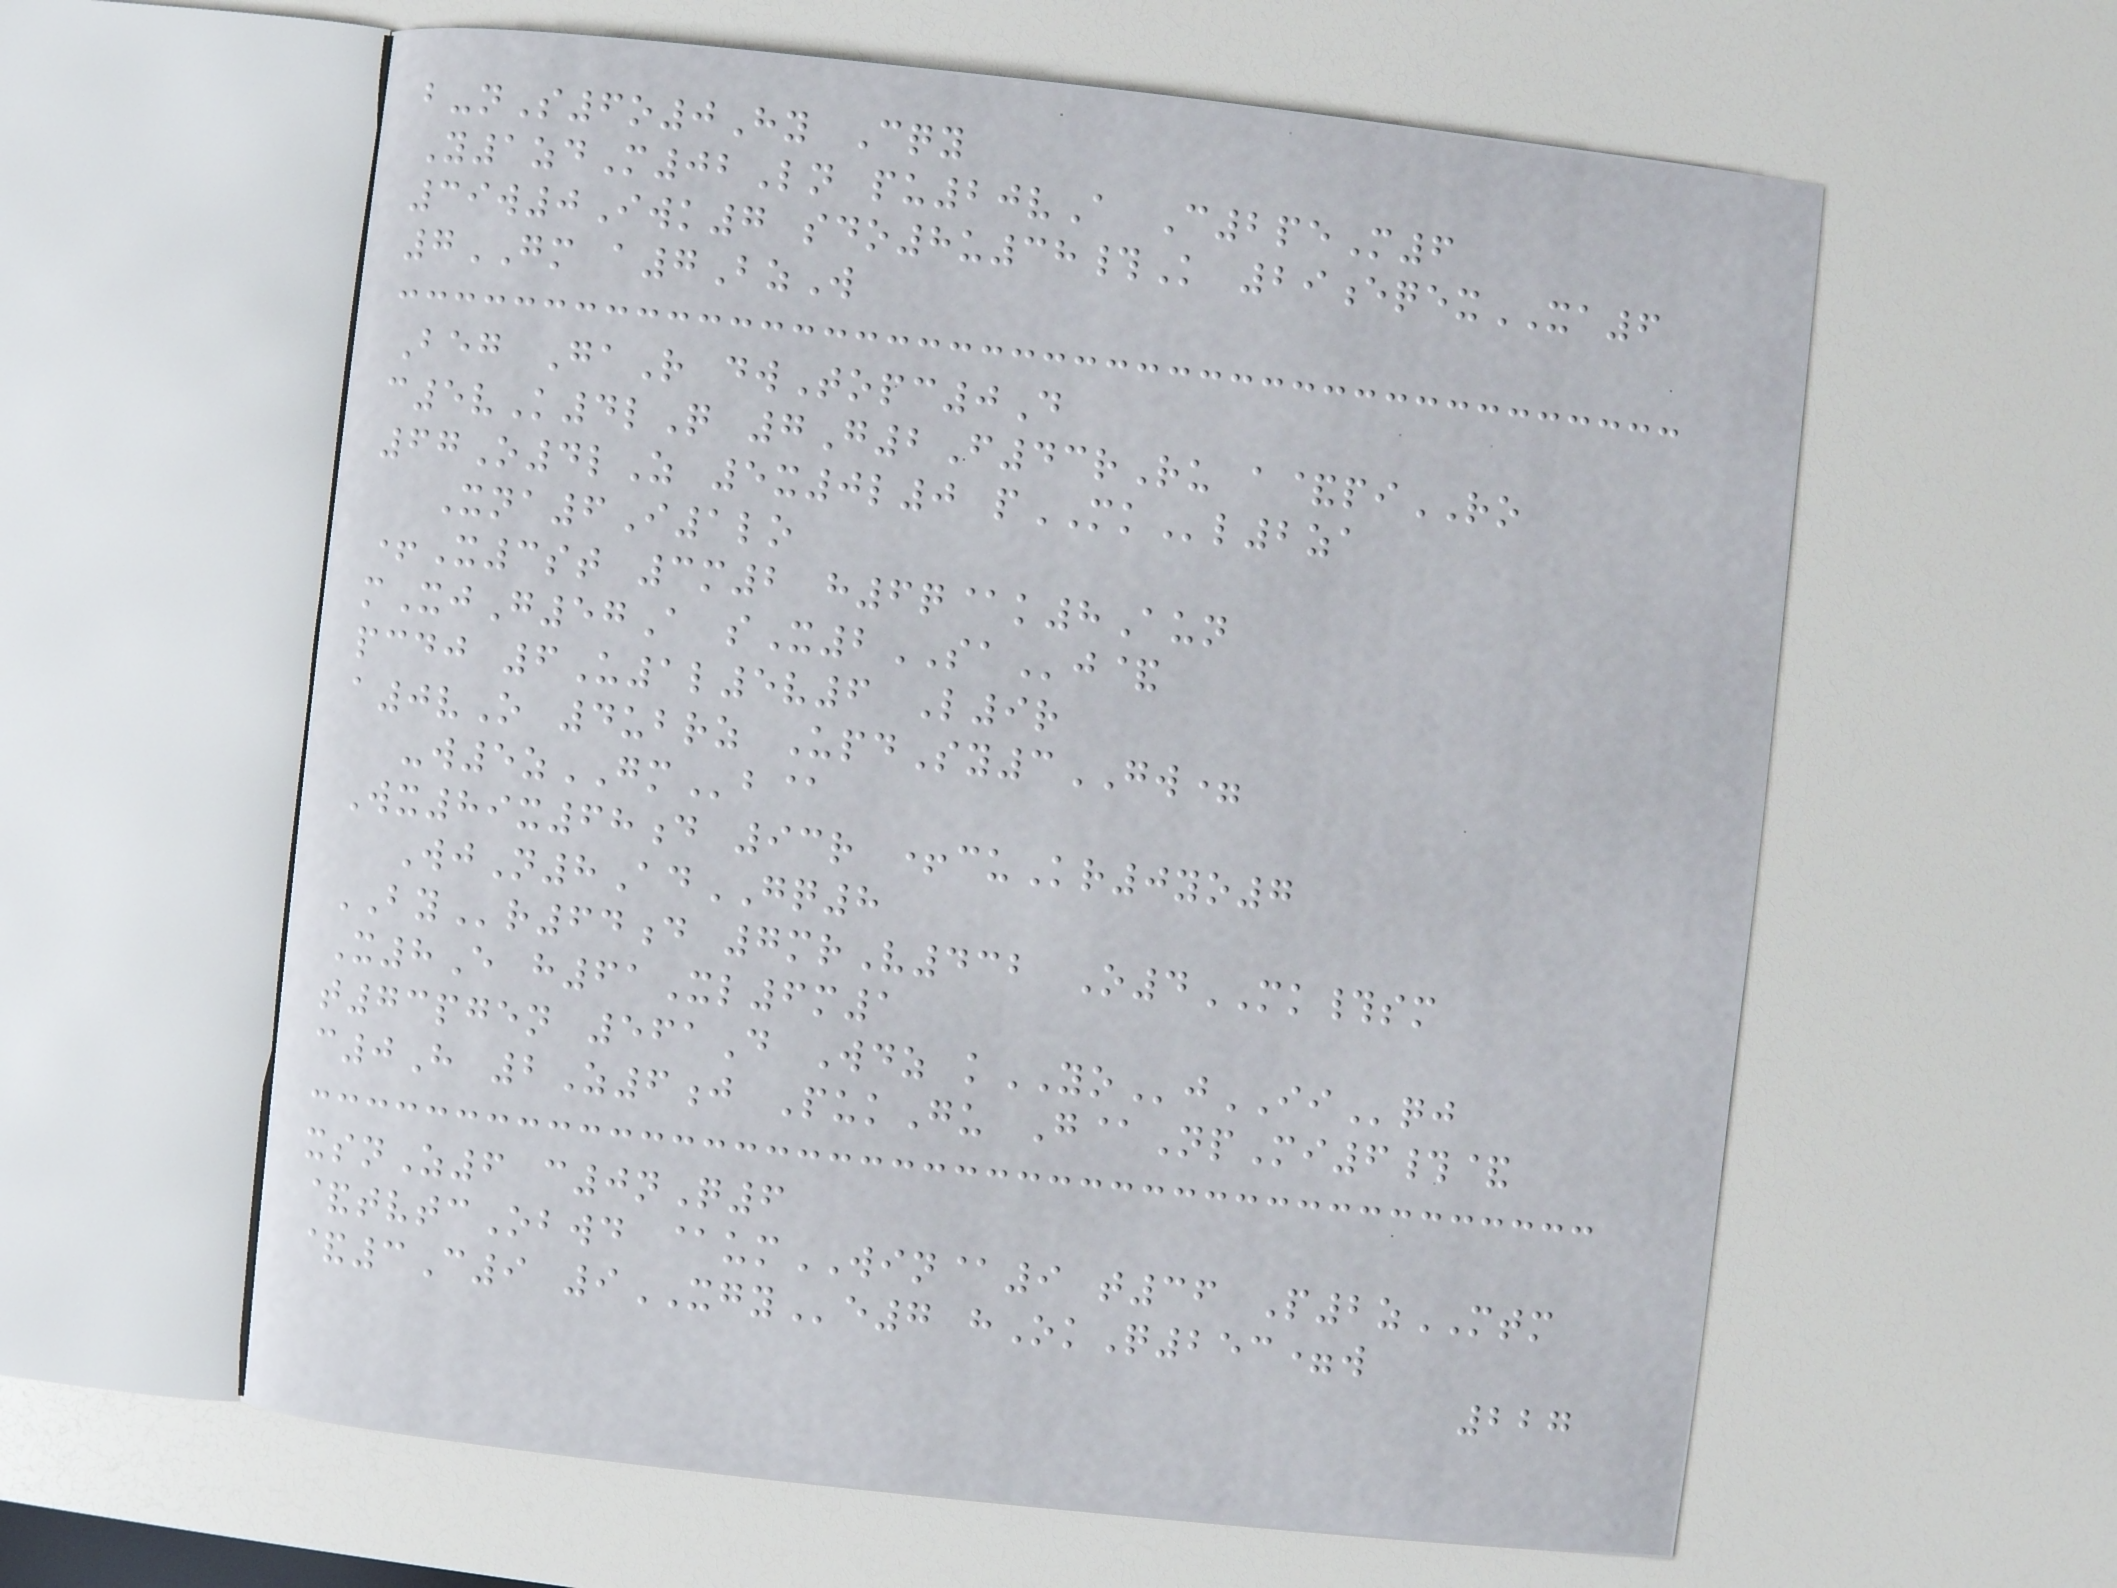b-nS6o0Hy Cqy
Y1zdM02Ln pu20vA C2peM6
39w0Iwk7 sdo8u38#K 29eqexXA6
7GM a7BzW
Beg GaR dwTopc0D
c5vK4lQ 7G2F43rRu a&piRO
67O4lZ 5x0l0 pMKl2za
Xna6I1lo
+X3st 3m2 h6q@k8Aun
mXjG57A sX2SAj&
pcdj 6U1l5v6 L9r
a0vO 4ubrz UpdSy3GW=
-w5zGMb@
Wx89x68d 93r +cuKr0yo7
WjN8AdGQ8
BYr64d 7mrV432 O4MK#sm
X8E h61Xl6m1
t73pgen 561D Wdz kYOjIIqj
c0H 2Z6j PukGu G@NpMi6#&
xsnZ6 c0nQ6
&tvtcObwd @umWIN@9 t36 P2zMTM
&3C9 9XGYe7 hOkQ253=w
227
